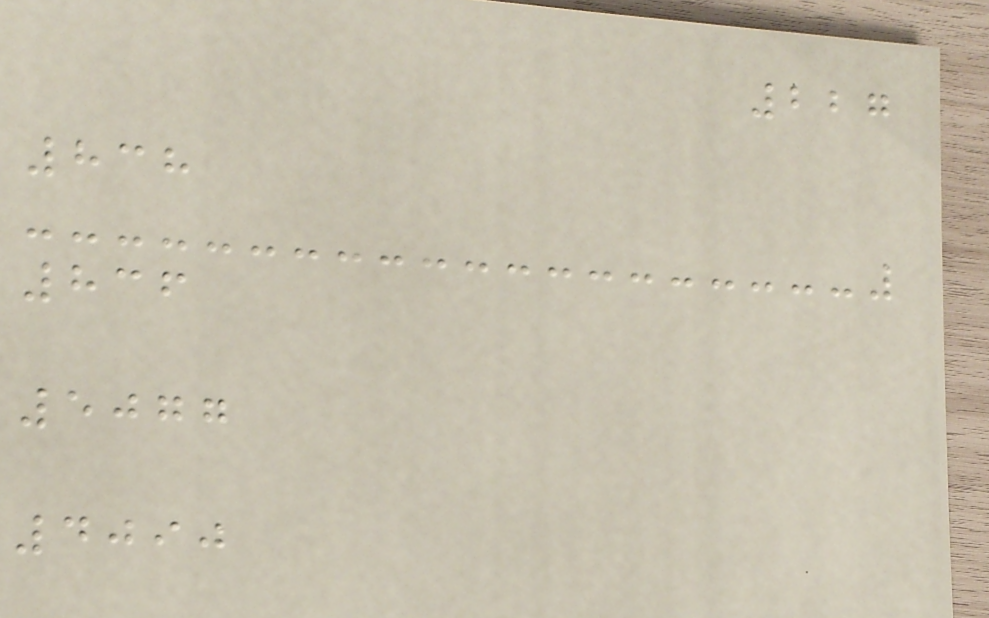227
838
836
5077
4090
